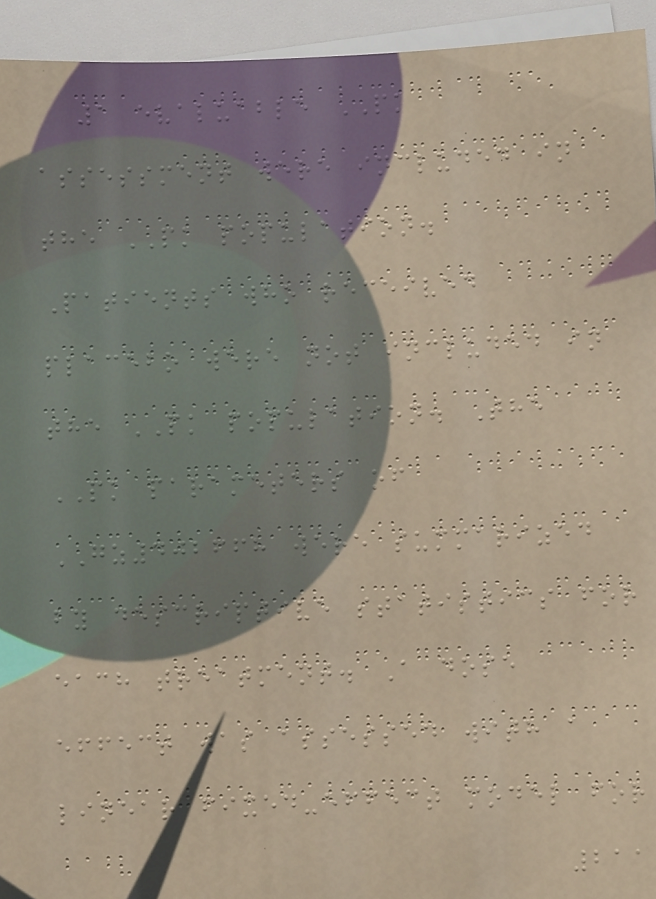1 evaluable PK
assessment were included in
the PK population.
Patients who received
placebo were not included in
the PK population. The
PK parameters of
GZ402668 were summarized
by descriptive statistics for
each treatment. A dose
effect was assessed with a
linear fixed-effect model for
211
